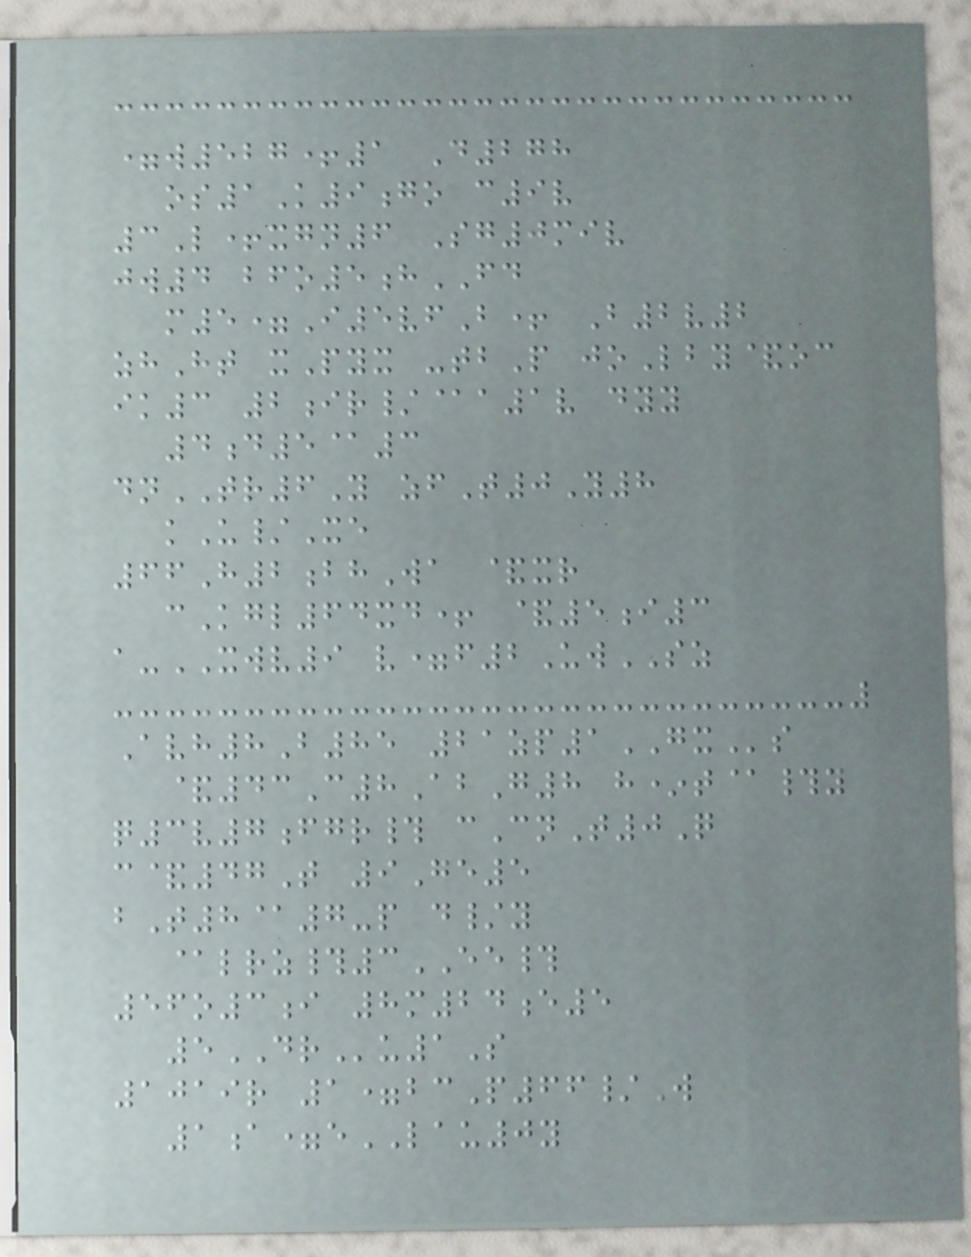=w527+1 D278
os1K9go c9v
3L+xgn6 Sg0miv
jw4 bfo5hFD
m5=I5vfB+ B2v2
zhHt xPyx -tbP joLby&oc
ik3 2ir/@a1v dyy
4d5@3
dnTR6Y zfT0Y8
kU/Xe
66H2bhWa &xr
cKgl64xd+ &5i3
a-XWV9 v=f2UwSZ
Avh8B85 21zp1GXs
&43C8AbG8 h*t@#y
q3v7fgr# cCnT0Q
c&47T 9Ge5
bT8@7-p d/y
@lrz#3EE#
56o3i 8m24e5
5DRu1S
1019r 1=bcP66/W
1a=eLAU0y
